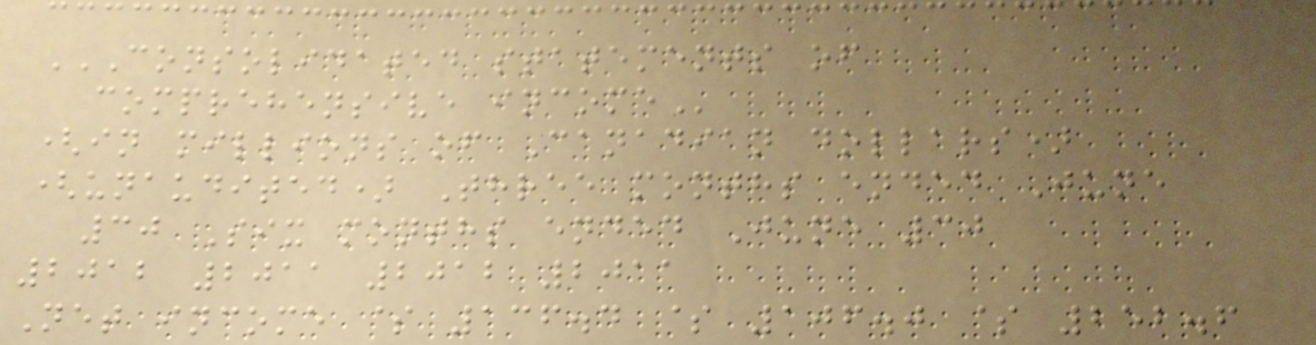CONSOLIDATED STATEMENTS OF
COMPREHENSIVE INCOME
(in millions of Canadian dollars)
(unaudited) Three months ended June
30 Six months ended June 30
2012 2011 2012 2011
Net income $ 136.4 $ 106.0 $ 252.6
